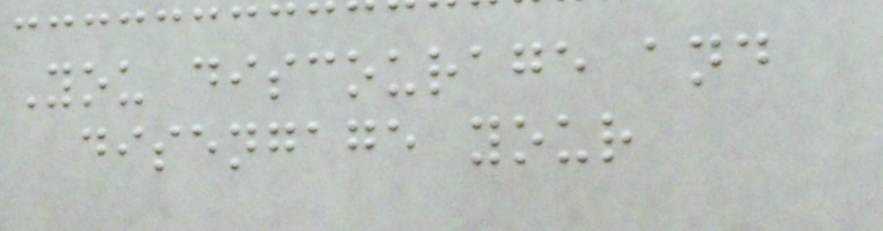You discourage and
disengage your
